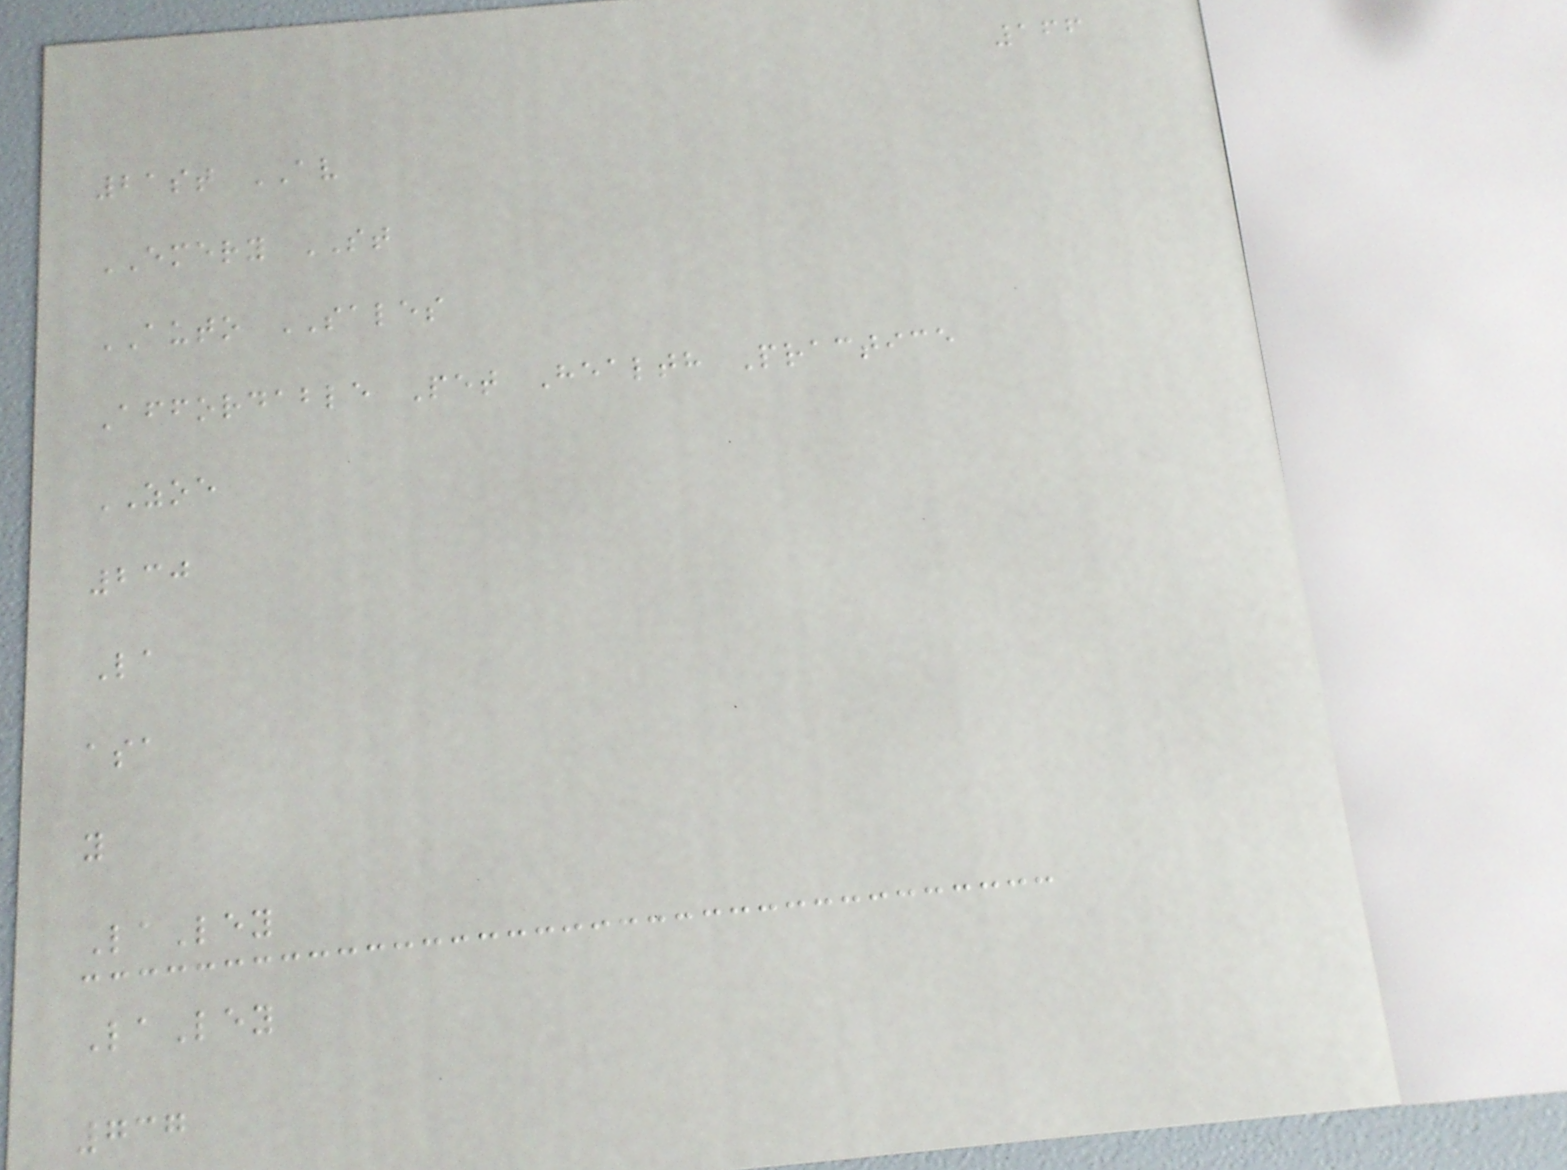166
21st AV
EMERY ST
AUTO SALES
Affordable Pet Health Practice
ZOE
230
La
asa
y
LaLey
LaLey
737
